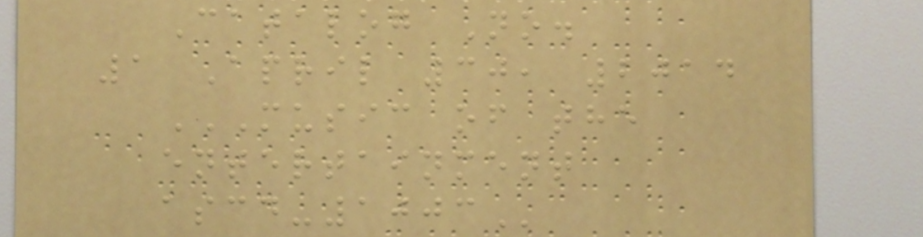Catalog No.
1 April 30, 2014
MUSIC OF THE
ENTERTAINMENT
ASCD-1003
